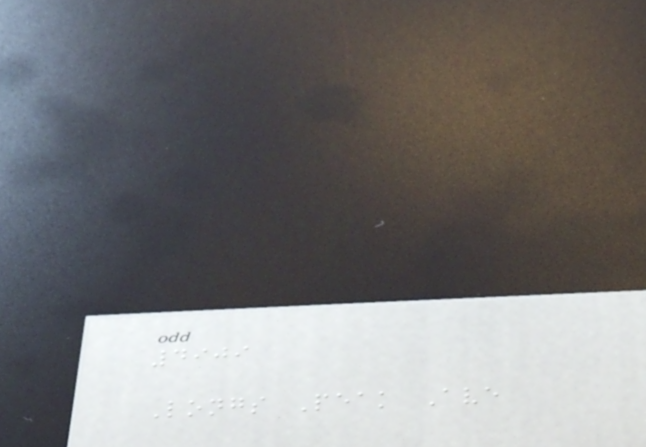4909
Longs Peak Ave
